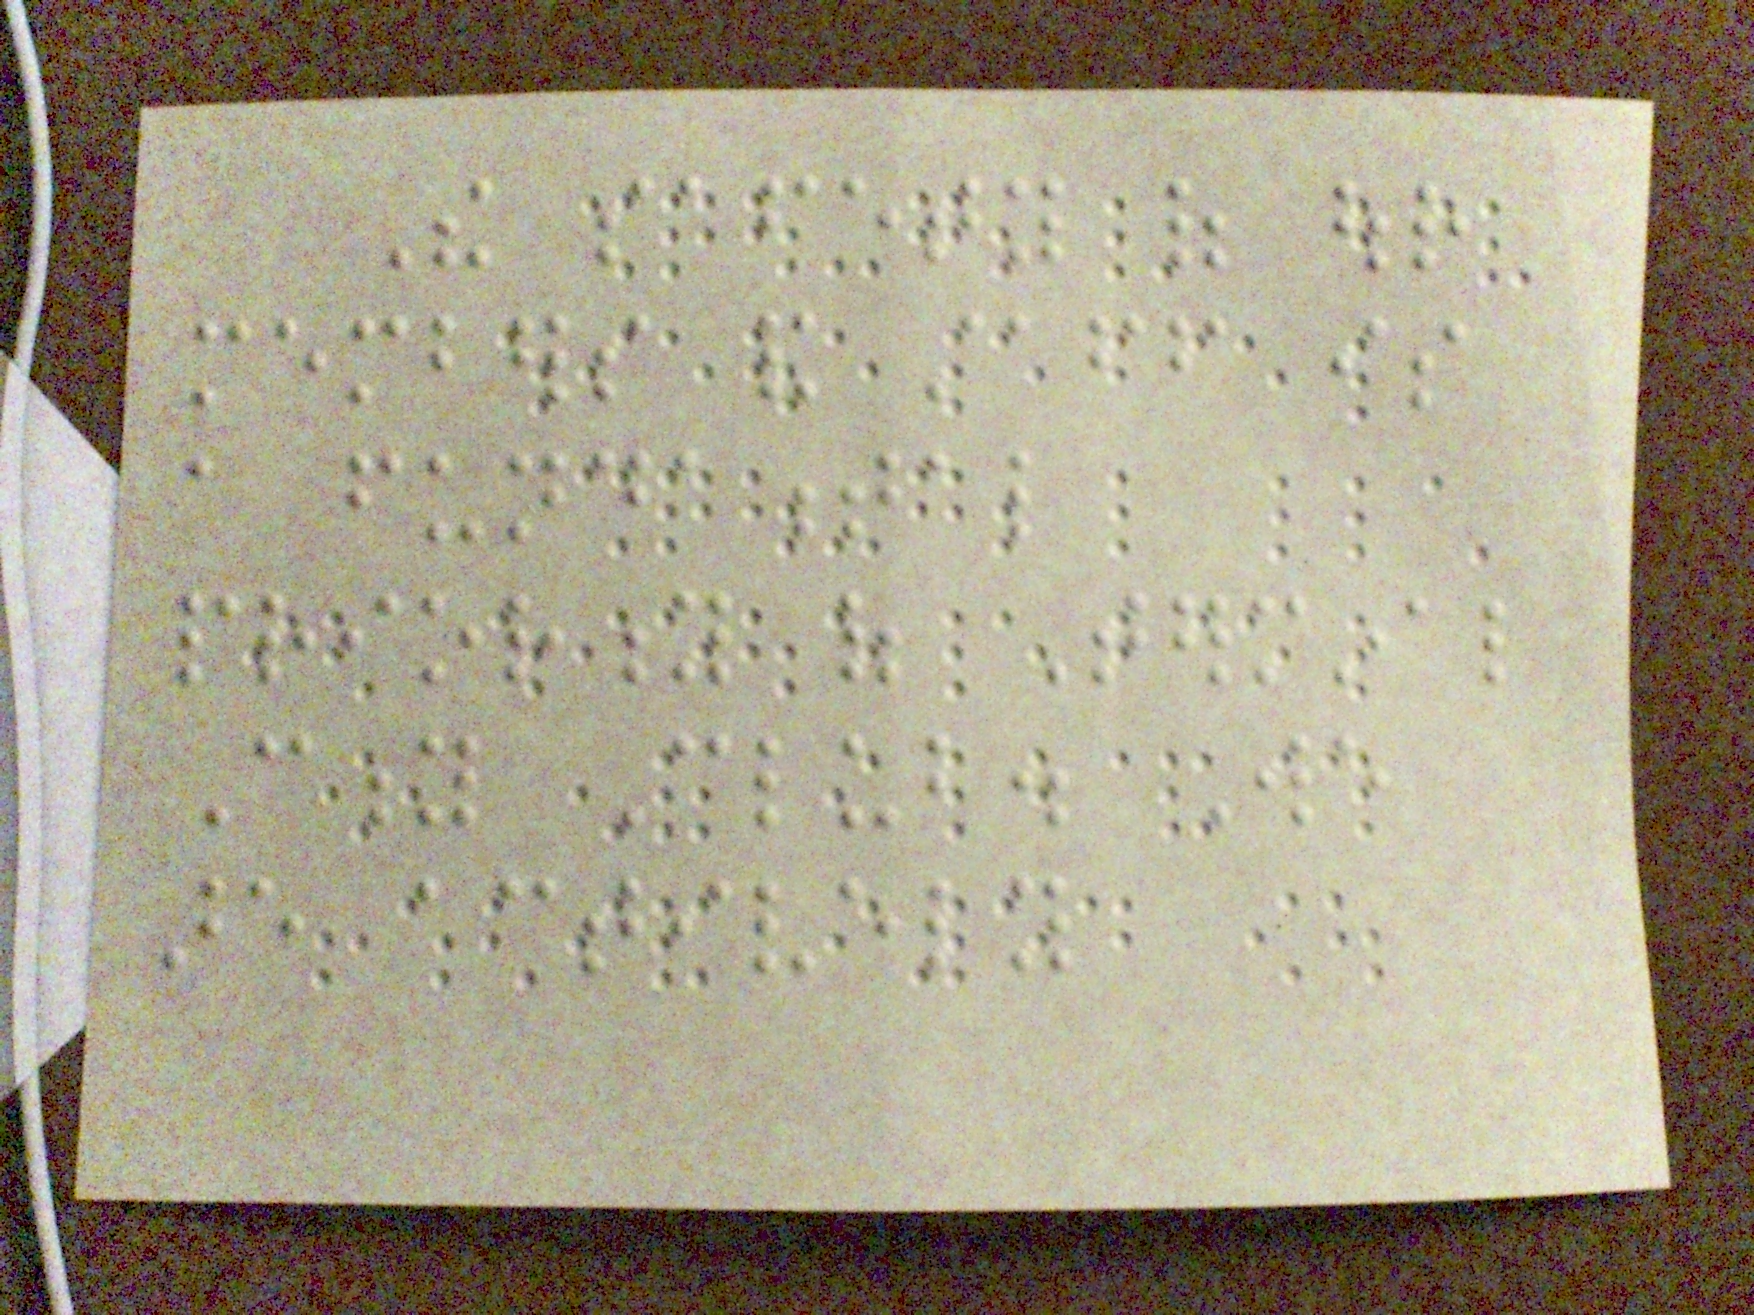The safety of our
members and staff is
a fundamental
priority of Terminal
City Club. We
are actively
